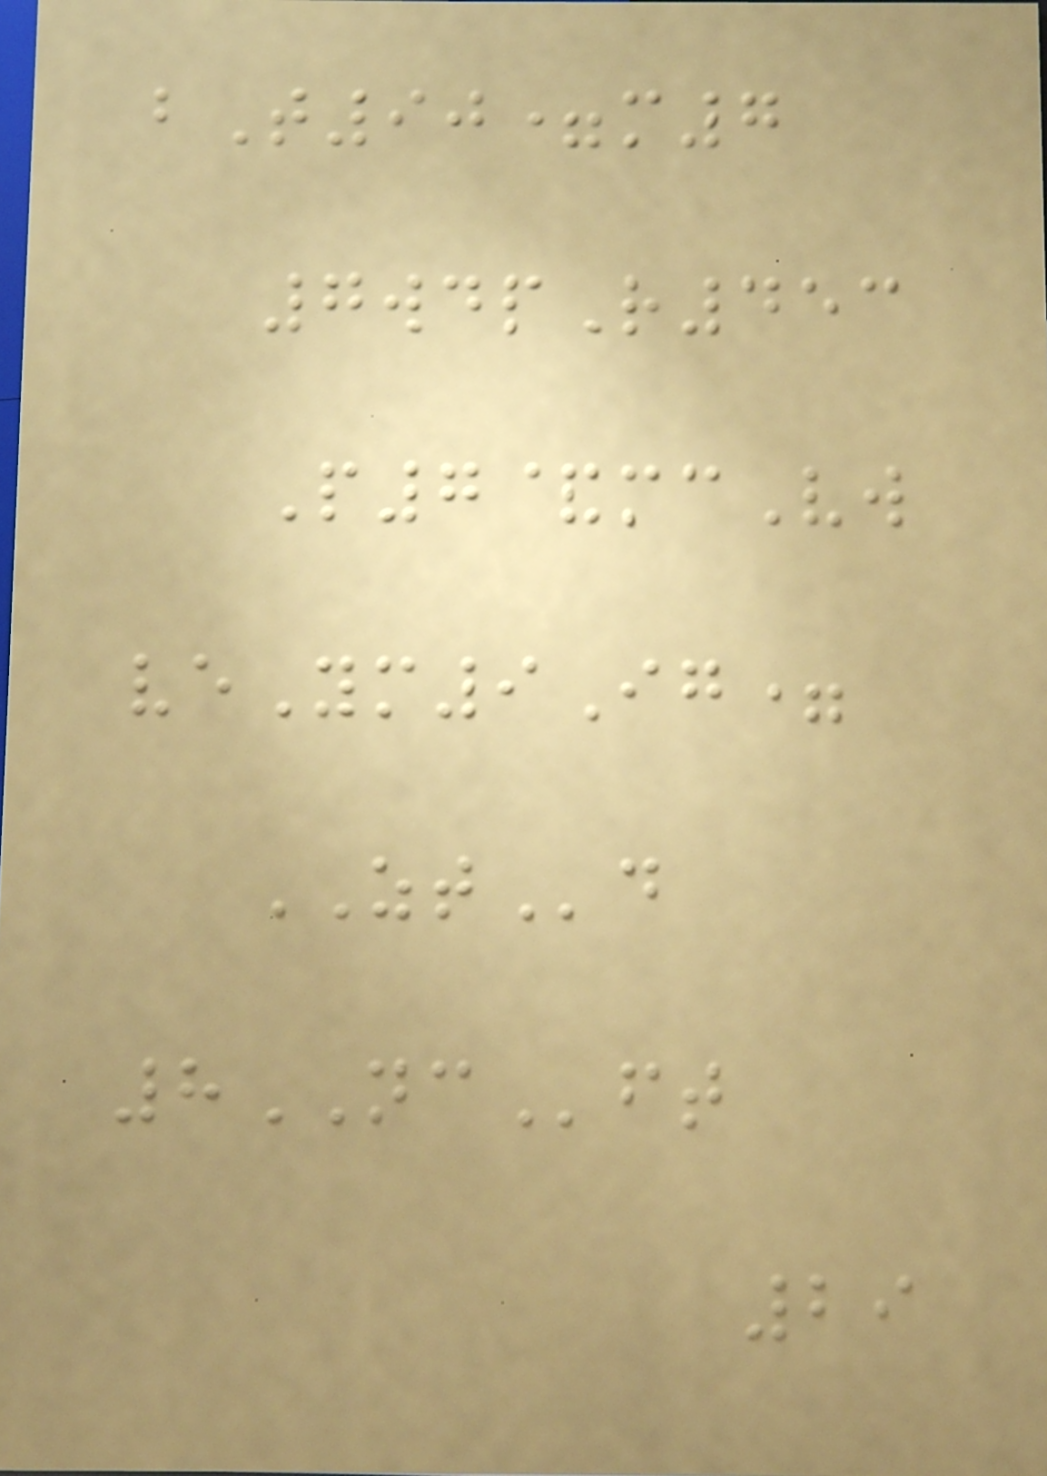bT90=m7
7wdpR453
P7&mcVw
veYm9Ig=
ZTd
8NCft
29
